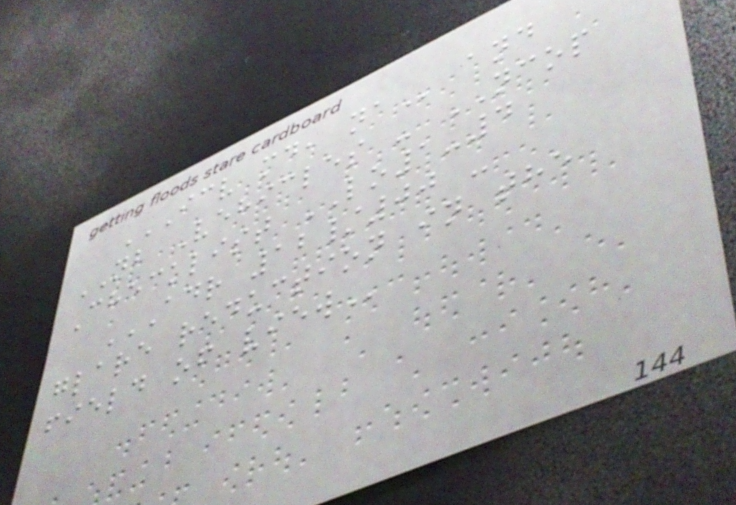ICV MD, NA and
NB Vehicles - NCOP
Checklist LO1-4
ADR 12/00 -
GLARE REDUCTION IN THE
FIELD OF VIEW
